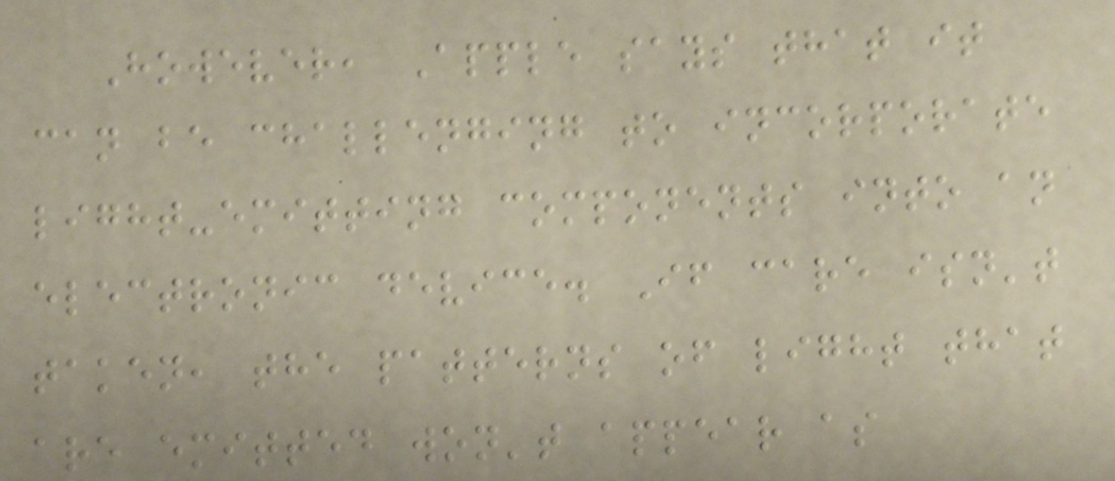However, Apple says that it
can be challenging to incorporate
light-emitting components into an
electronic device. If care isn't
taken, the patterns of light that
are emitted won't appear as
